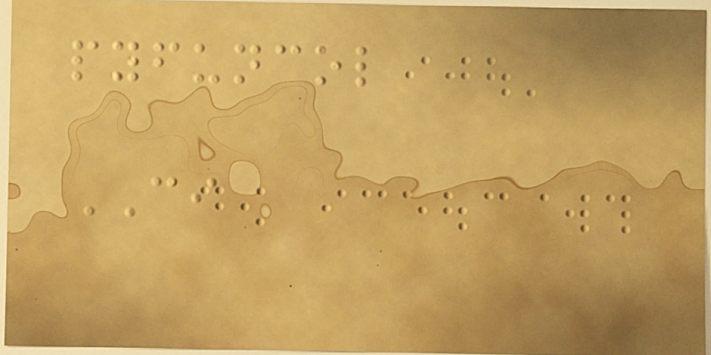pyfuncol
CI
